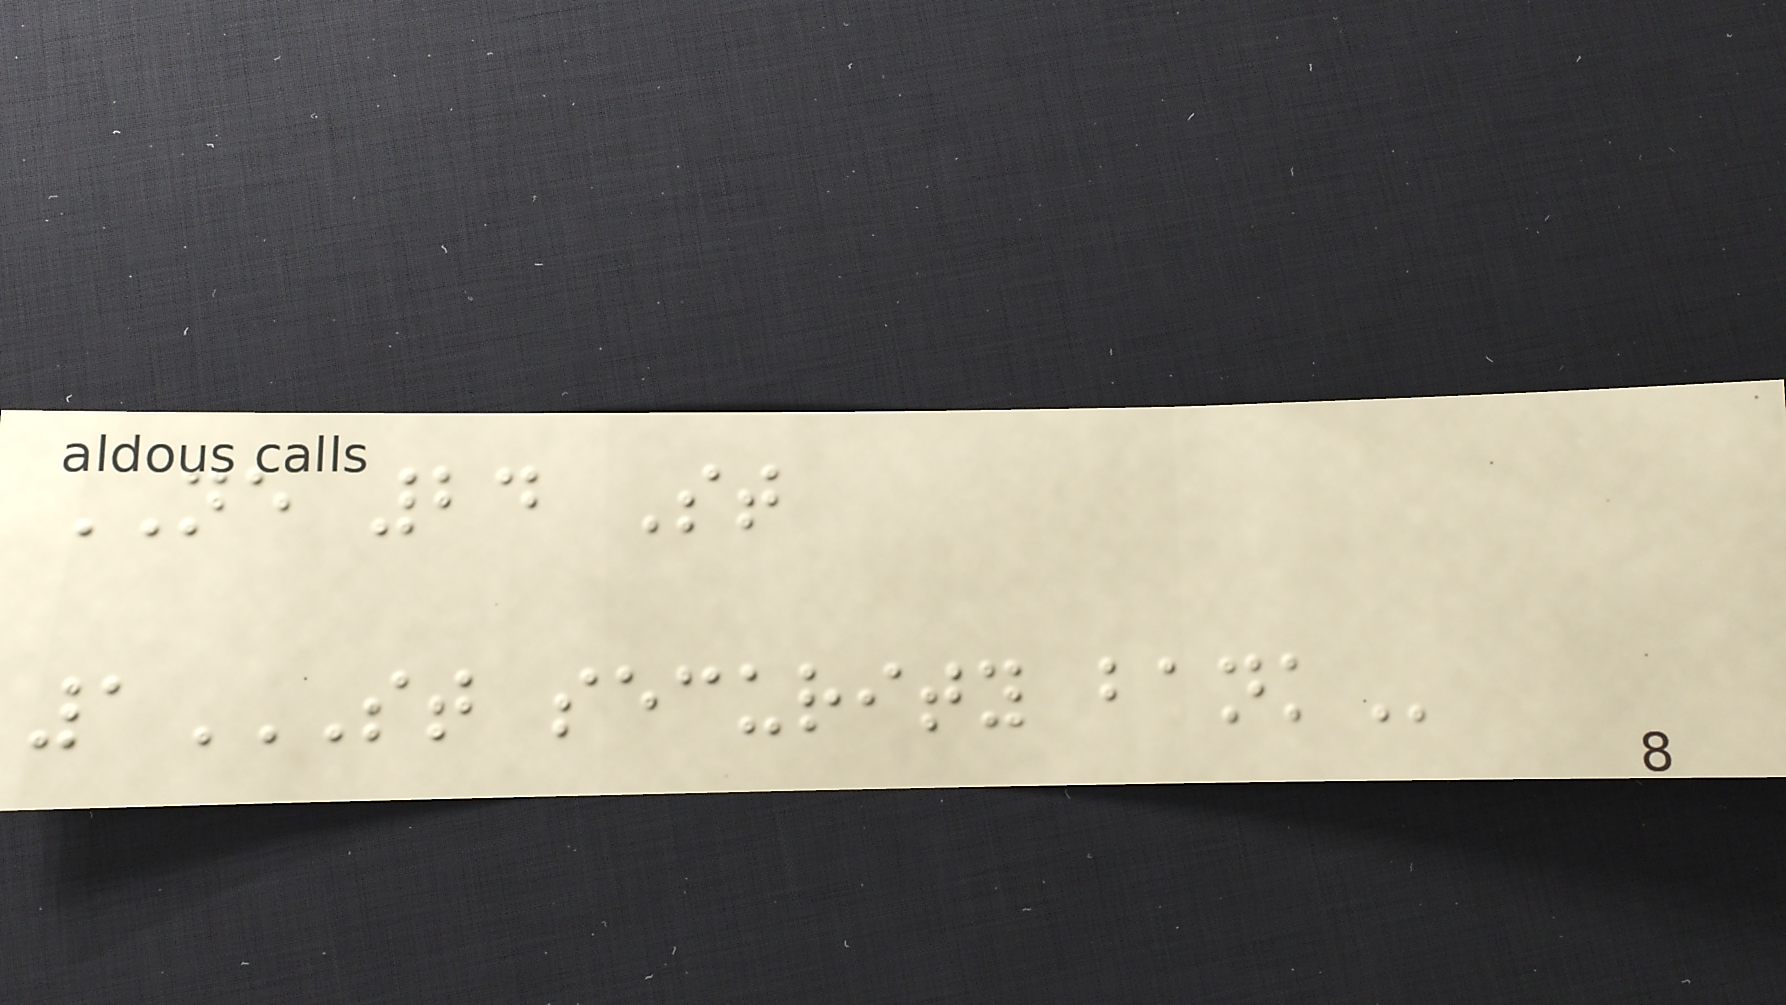NE 24 St
1ST SECURITY BANK
